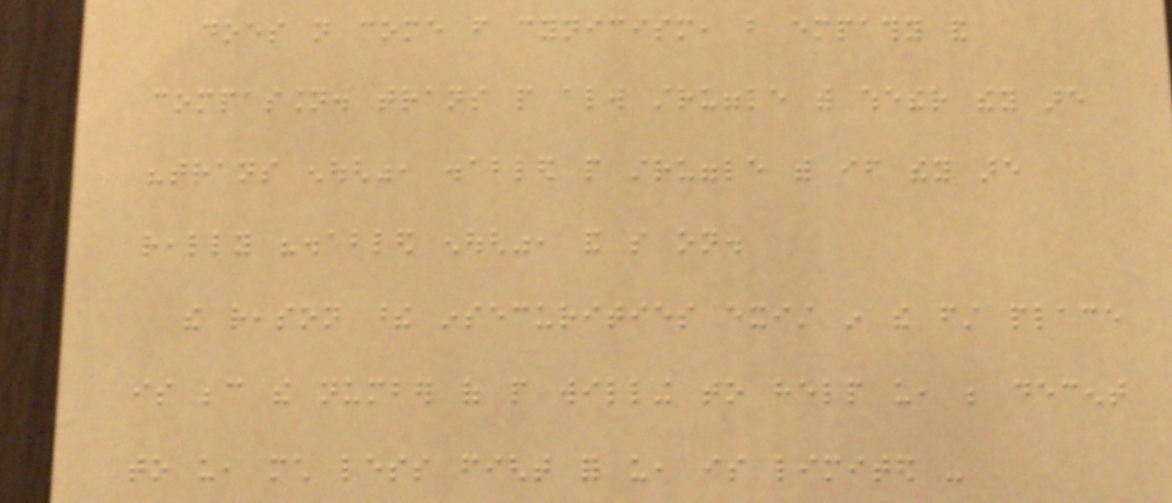does not come from cynicism, but empathy and
compassion. trans people always struggle with whether they are
"trans enough", disabled people struggle with if they are
really "disabled enough", and so on.
the reason these insecurities exist in the first place
is because the number of people willing to help us, be decent
to us, much less fight for us, is limited -
